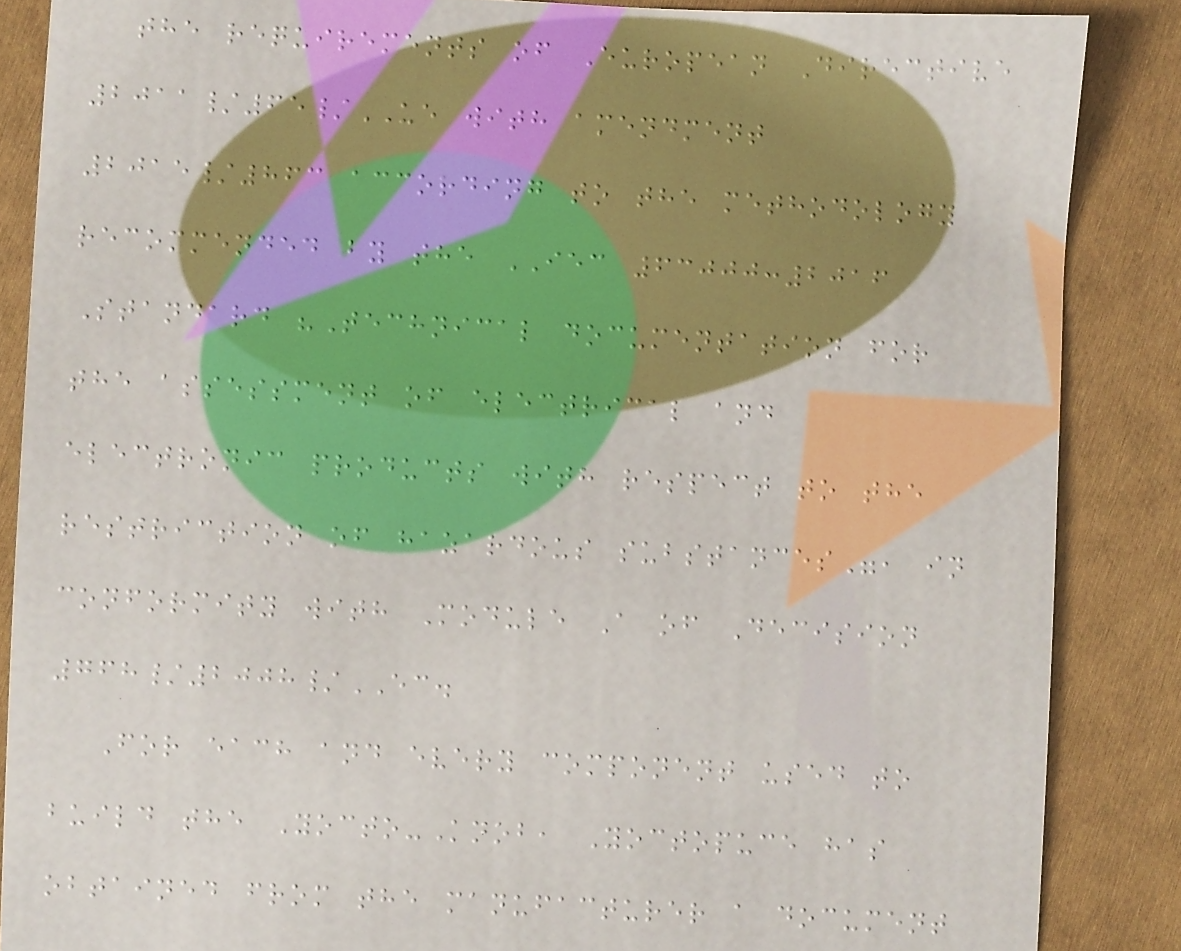the requirements of European Directive
2011/65/UE with amendment
2015/863 according to the methodology
recommended by the IEC 63000:2016
Standard "Technical documentation for
the assessment of electrical and
electronic products with respect to the
restriction of hazardous substances", in
conformity with Module A of Decision
768/2008/EC.
For each and every component used to
build the Yocto-Knob, Yoctopuce has
obtained from the manufacturer a document
